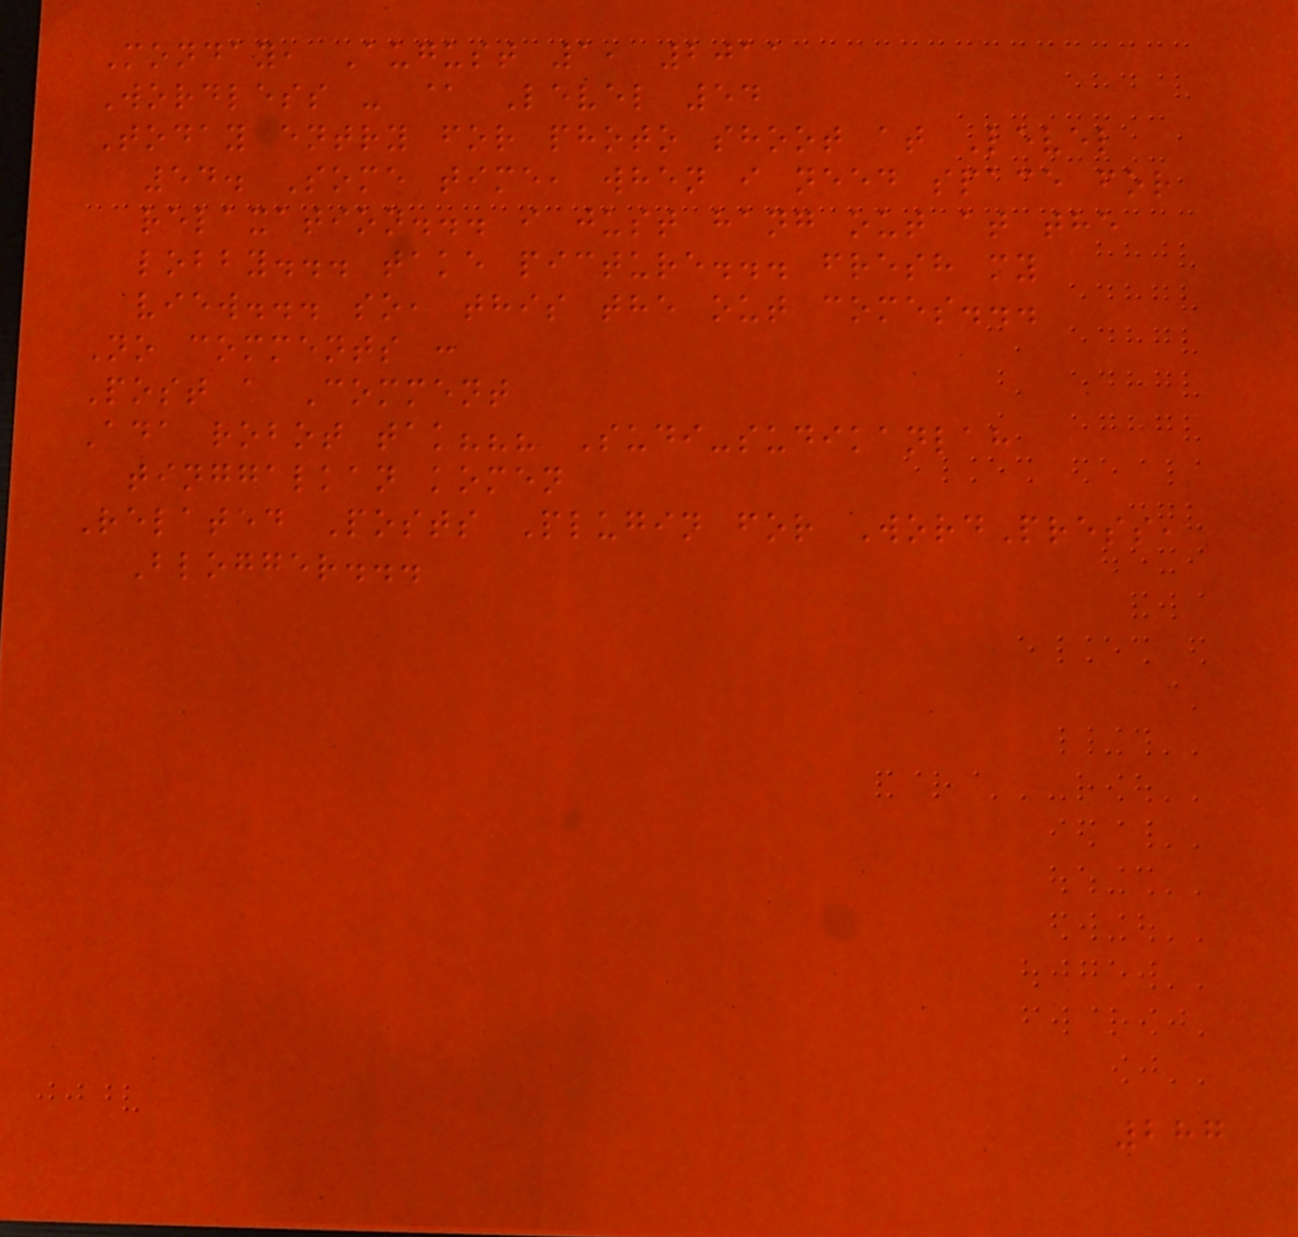Monday, August 1, 2011
Wordless - @ Level 54
Today entry for photo shoot at Level
54. Some time, when i need space for
relaxation... i just hang out at the
lobby... take picture... fresh my
view... so, this the out comes...
No comments :
Post a Comment
Ada robot tak??? Sudi-sudikanlah
tinggalkan komen
Related Posts Plugin for WordPress,
Blogger...
287
